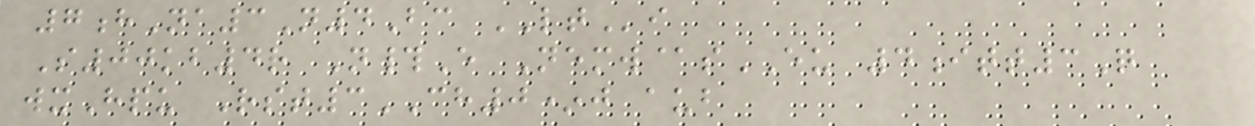7hNa3N4Bc LTi
S00kb4r N#E Nemw@sEU 4itt3Q
wxHpu Rst3CH0*j aub
